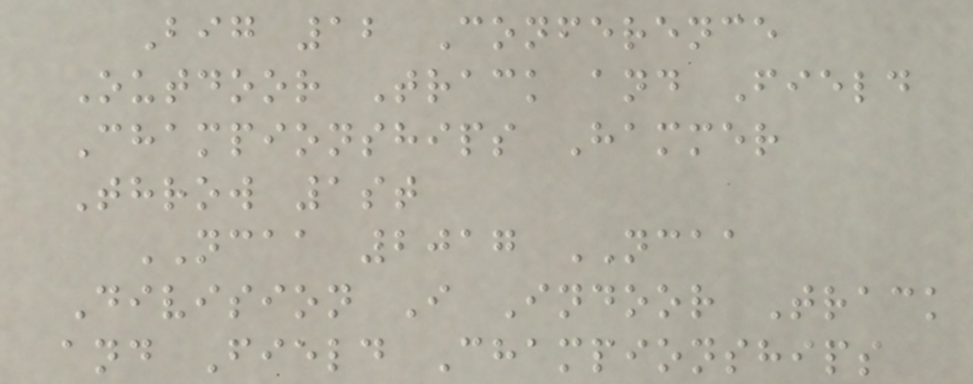Big 12 Conference
Outdoor Track and Field
Championships Hammer
Throw 1st
NCAA 2017 NCAA
Division I Indoor Track
and Field Championships
